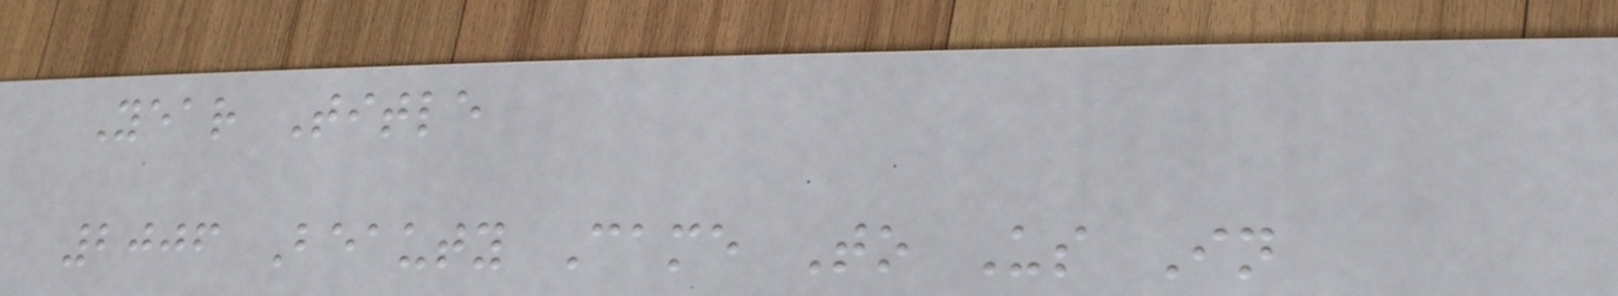Year Title
2006 Beauty Came To Us In
